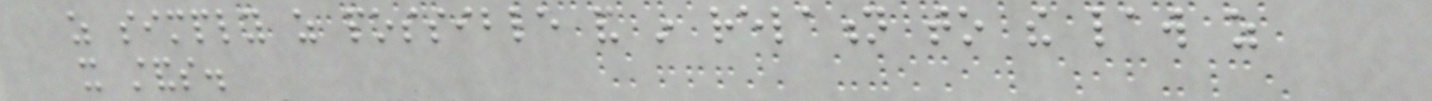as simply as possible and in relation to the law as
it stands.
